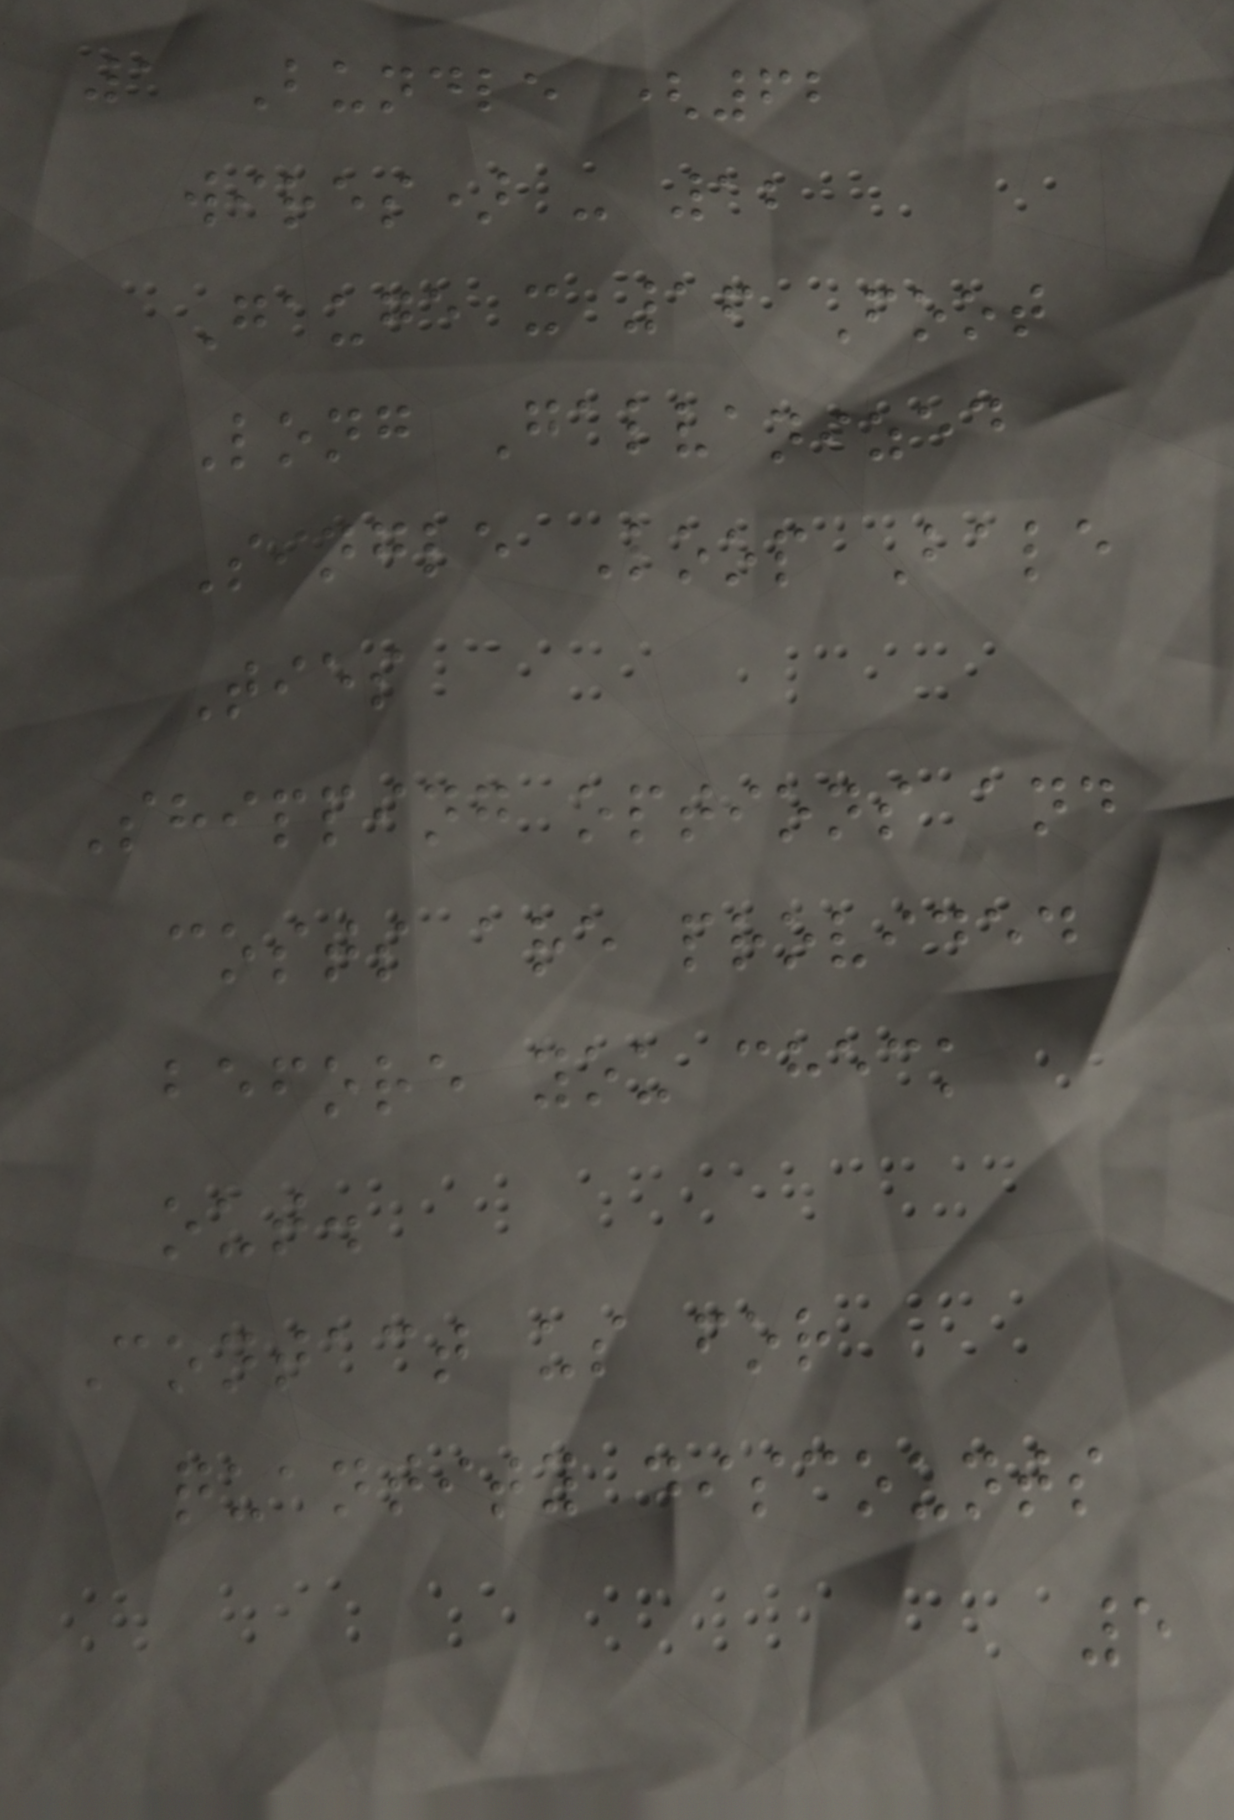1 Bundle (62
wires) - 12
Gauge x 16 Foot
Long Galvanized
Single Loop Bale
Ties
Shipping options and
costs are provided
before you check
out.
Contact us for
quantity discounts
5
